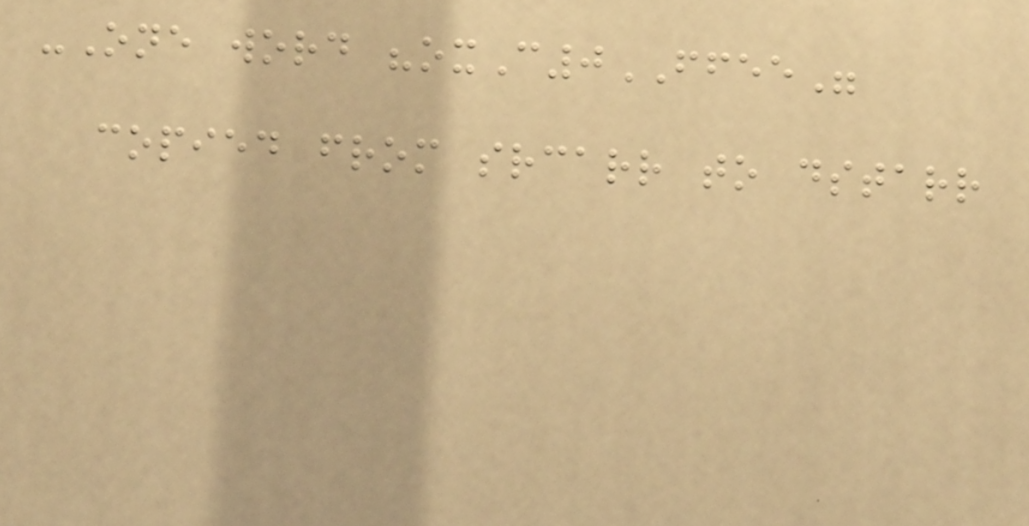-One word "oxC0FFEE"
copied from srcarr to dstarr
